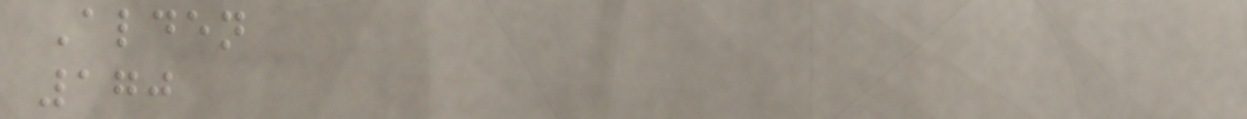Alden
170
